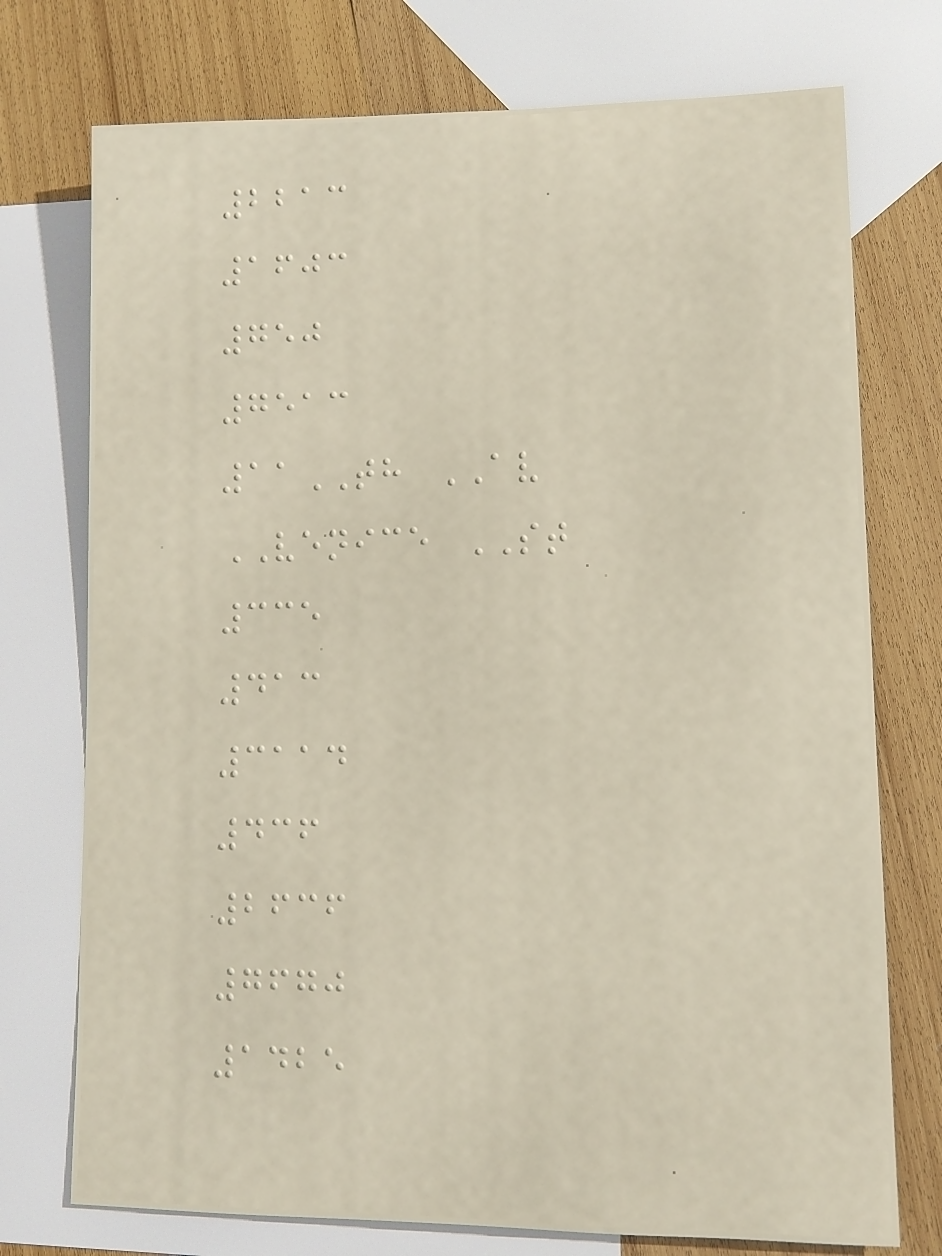2213
1603
750
7513
11TH AV
VENICE ST
335
413
3114
436
2636
7670
1425
